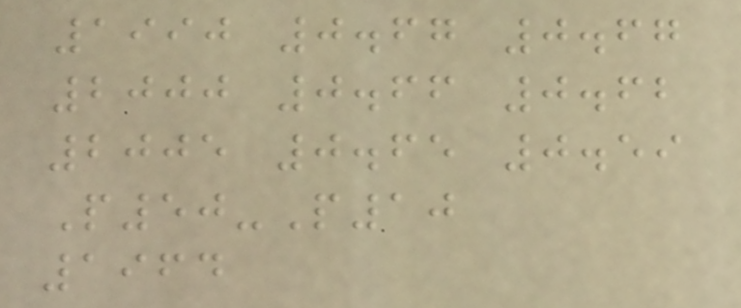1990 0.67 0.67
2000 0.66 0.62
2005 0.65 0.59
P50-P10
1964
